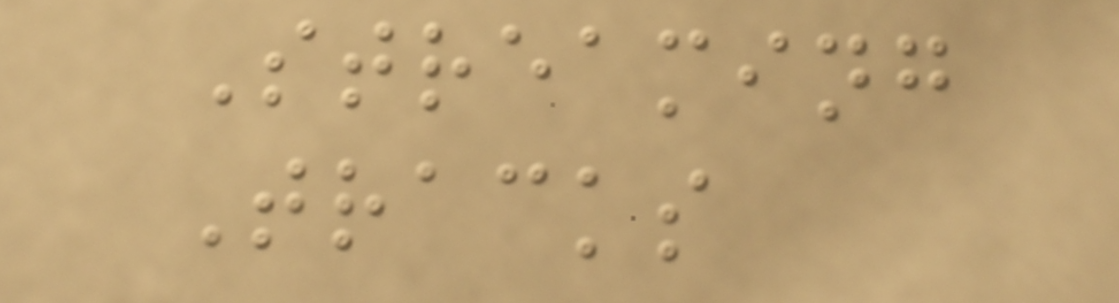Streaming
Tracks
